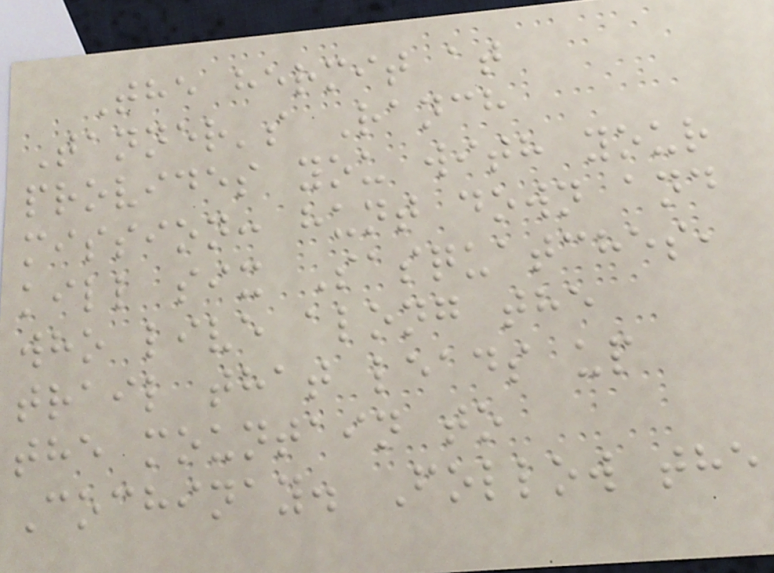The hermit at
Tanner's Ranch
provides you with your
mission: hunt down and
kill six Sasquatches,
who live along the
trail that leads up
the mountain to
Cochinay. Follow the
